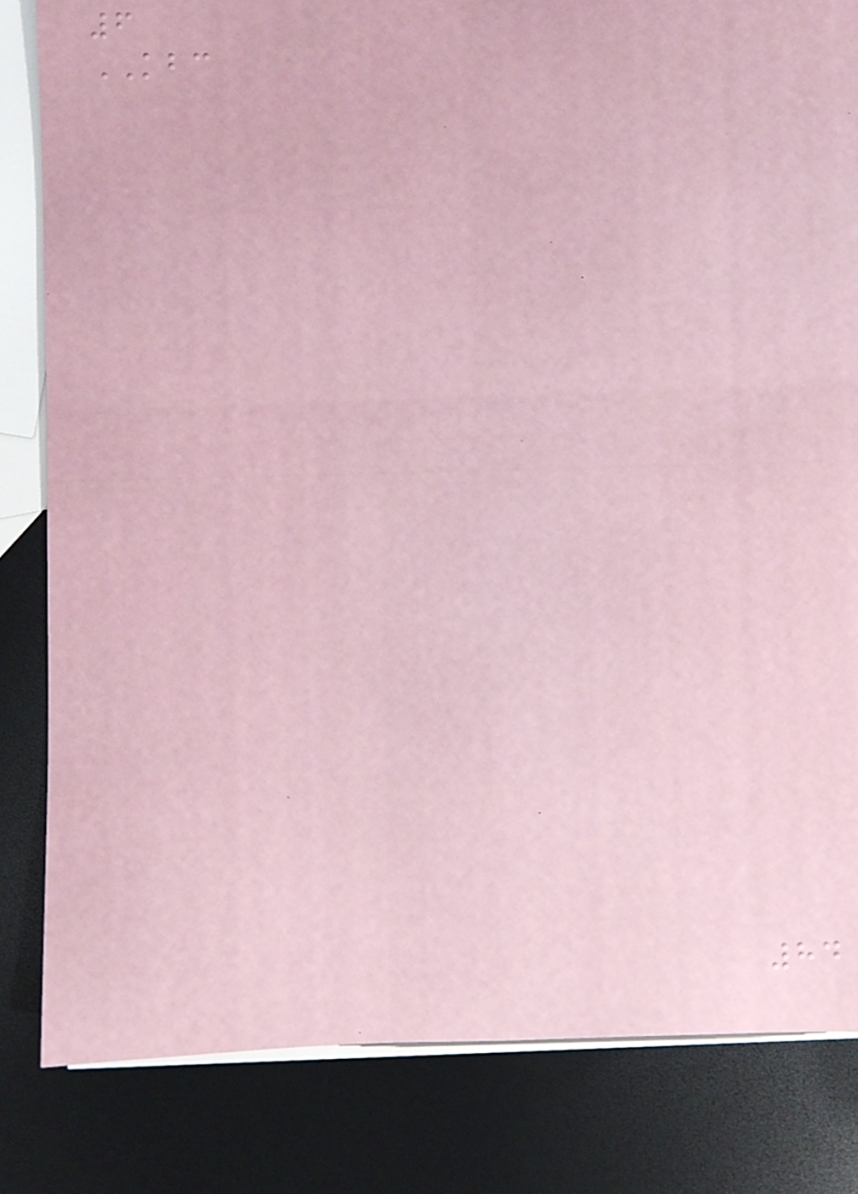6
KBC
84
